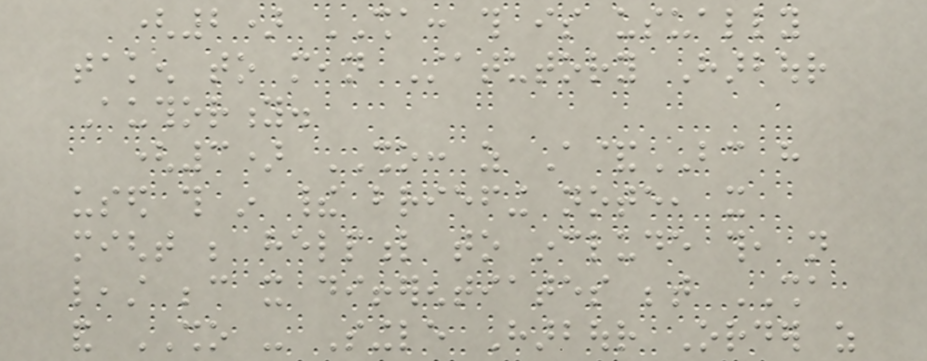(2) SHA: this is usually
taken to mean Statutory Harbour
Authority.
(3) SHO: as A&BC have
used this in their briefing note, it
might be helpful to include this, not
least because it differentiates between SHA
and SHO - Single Harbour Order as
